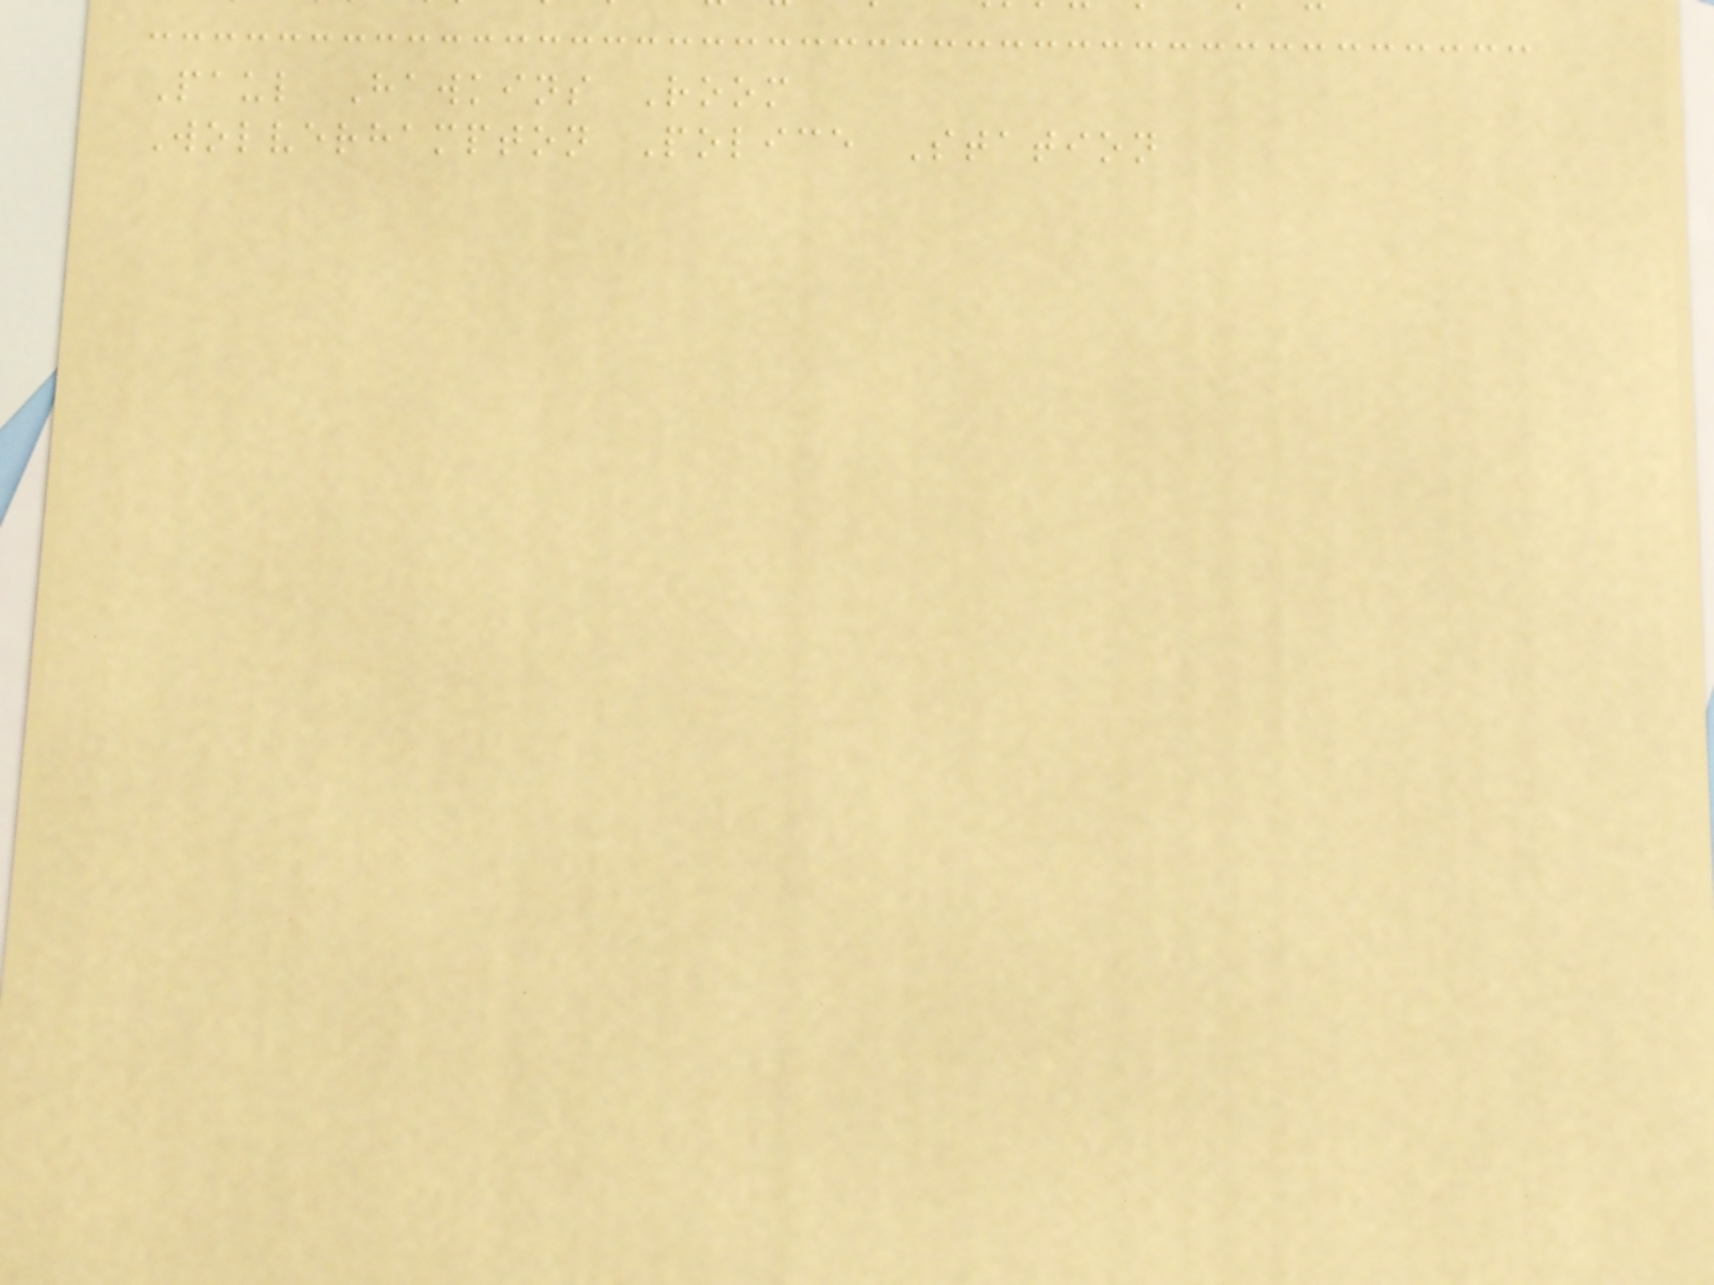Paul Hawkins Room
Wolverhampton Police Station
